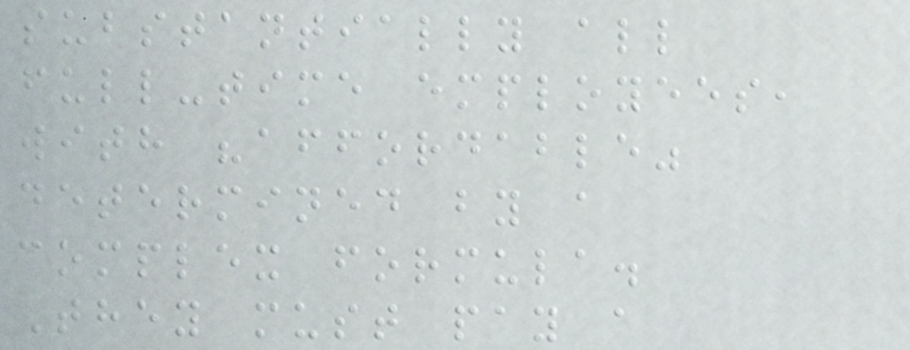substantially all
full-time employees,
with "affordable"
determined by a
complex formula.
They must pay a
